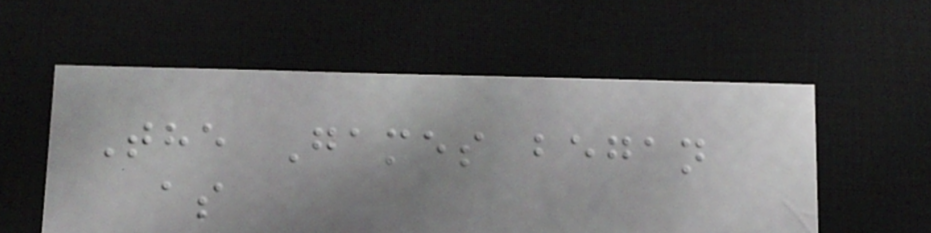The Games began
as
